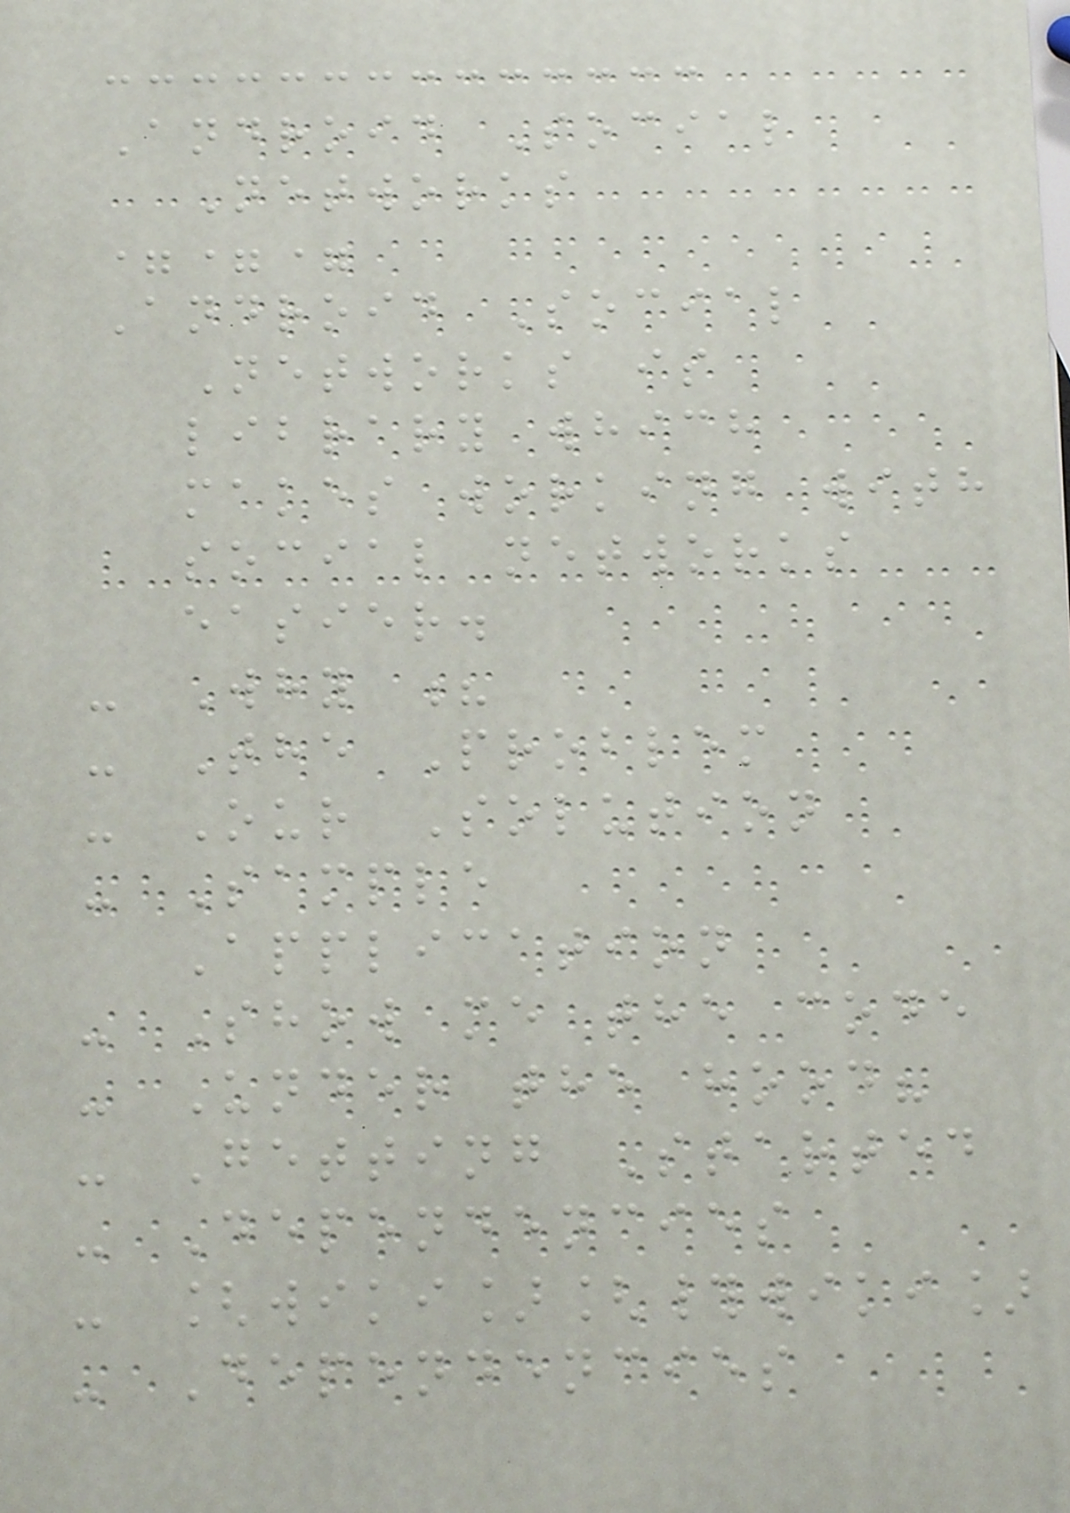Android Social
Networks
===
Android Social
Networks is
library which
makes working with
social networks
easier.
- Why ?
- The Problem
- Our Solution
- Sample
Application
- Show me the code
- Under the hood?
- Getting Started
- Dependencies
- [wiki][#wiki]
- Dependencies
